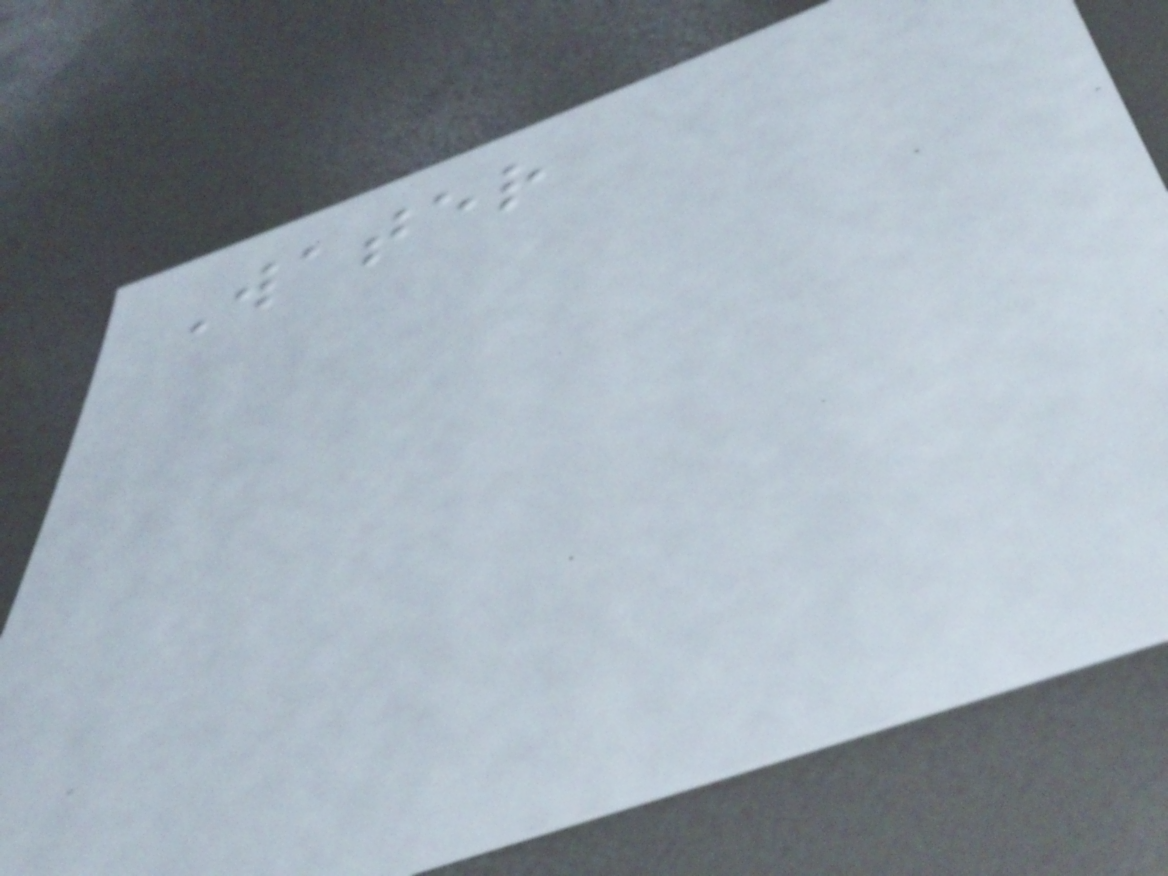Water
